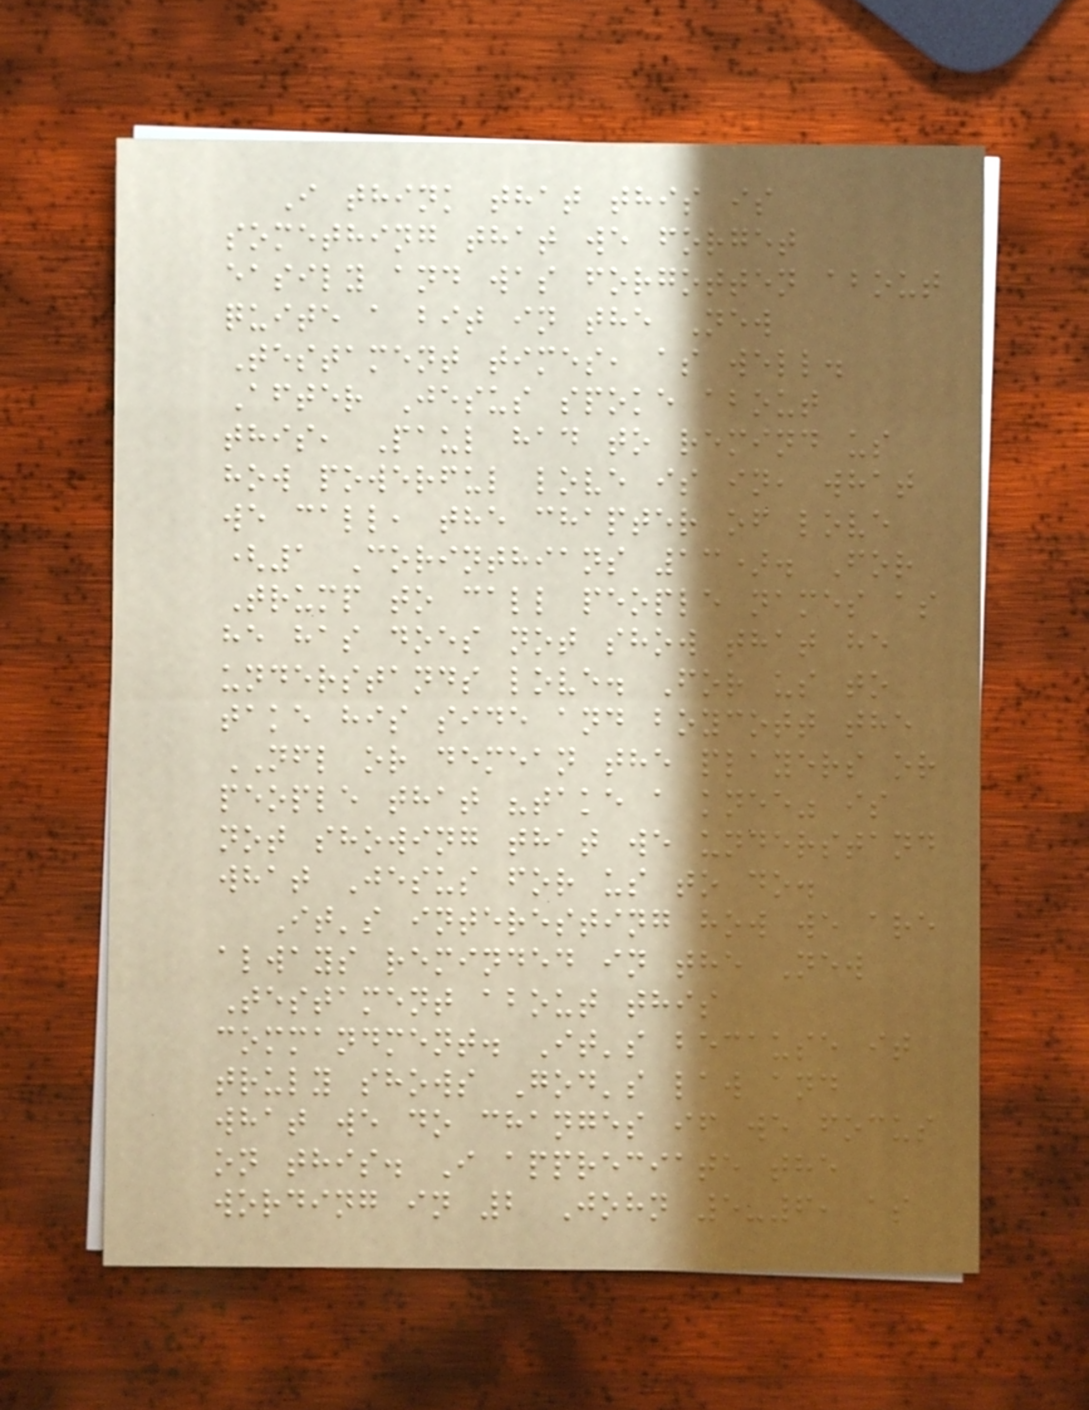I think that this is
something that we forget
easily and was forgotten about
quite a bit in the New
Testament times, as well.
After Jesus spoke about
this, Paul had to remind us
how powerful love is in, what
we call, the chapter of love
(1 Corinthians 13). For
Trump to call people names as
he has does not show that he
understands love. For us to
take his side and boycott the
NFL or demean the players or
people that "take a knee" is
not showing that we understand
what Jesus for us to do.
It's interesting how we are
always reminded in the New
Testament about this
commandment. It's because it
truly shows God's law and
what we do changes if we focus
on this. I appreciate the
wording in 2 John 5-6, as
